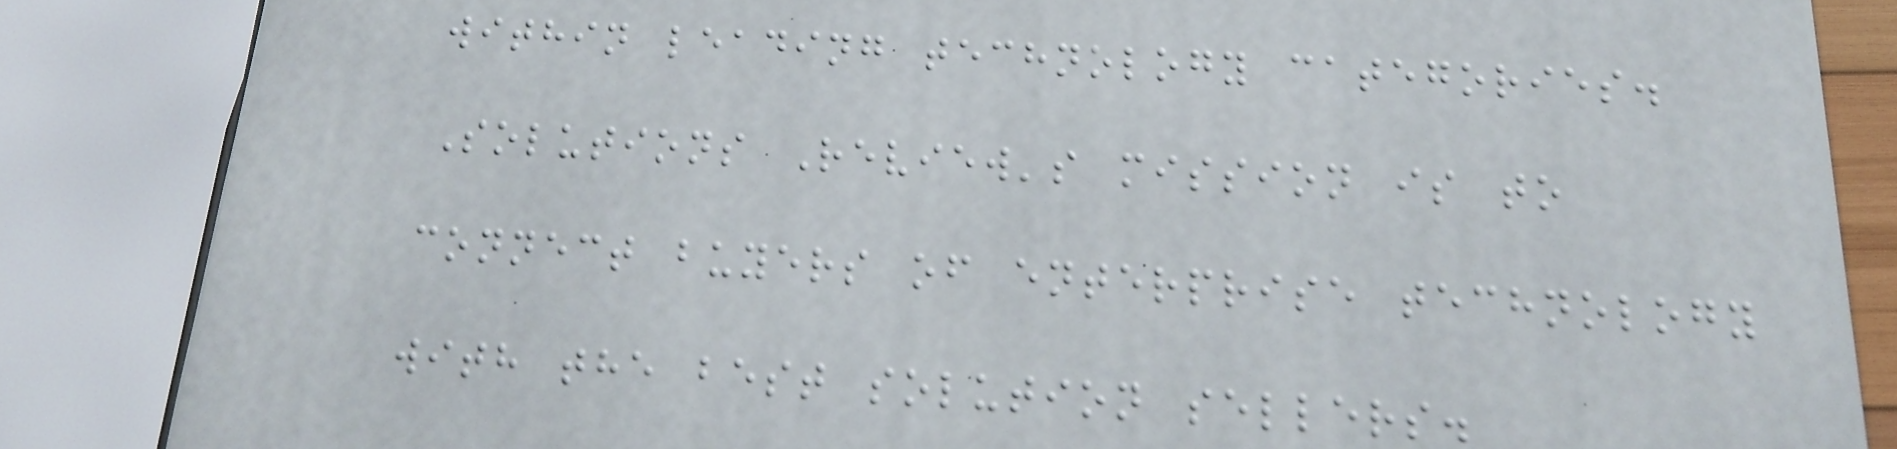within leading technology categories.
Solutions Review's mission is to
connect buyers of enterprise technology
with the best solution sellers.
